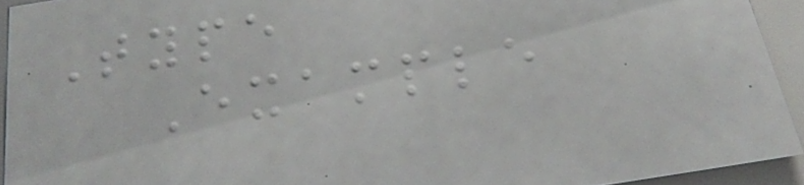Type
Example
